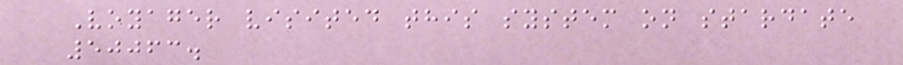Voyager visited this system on stardate
50063.
